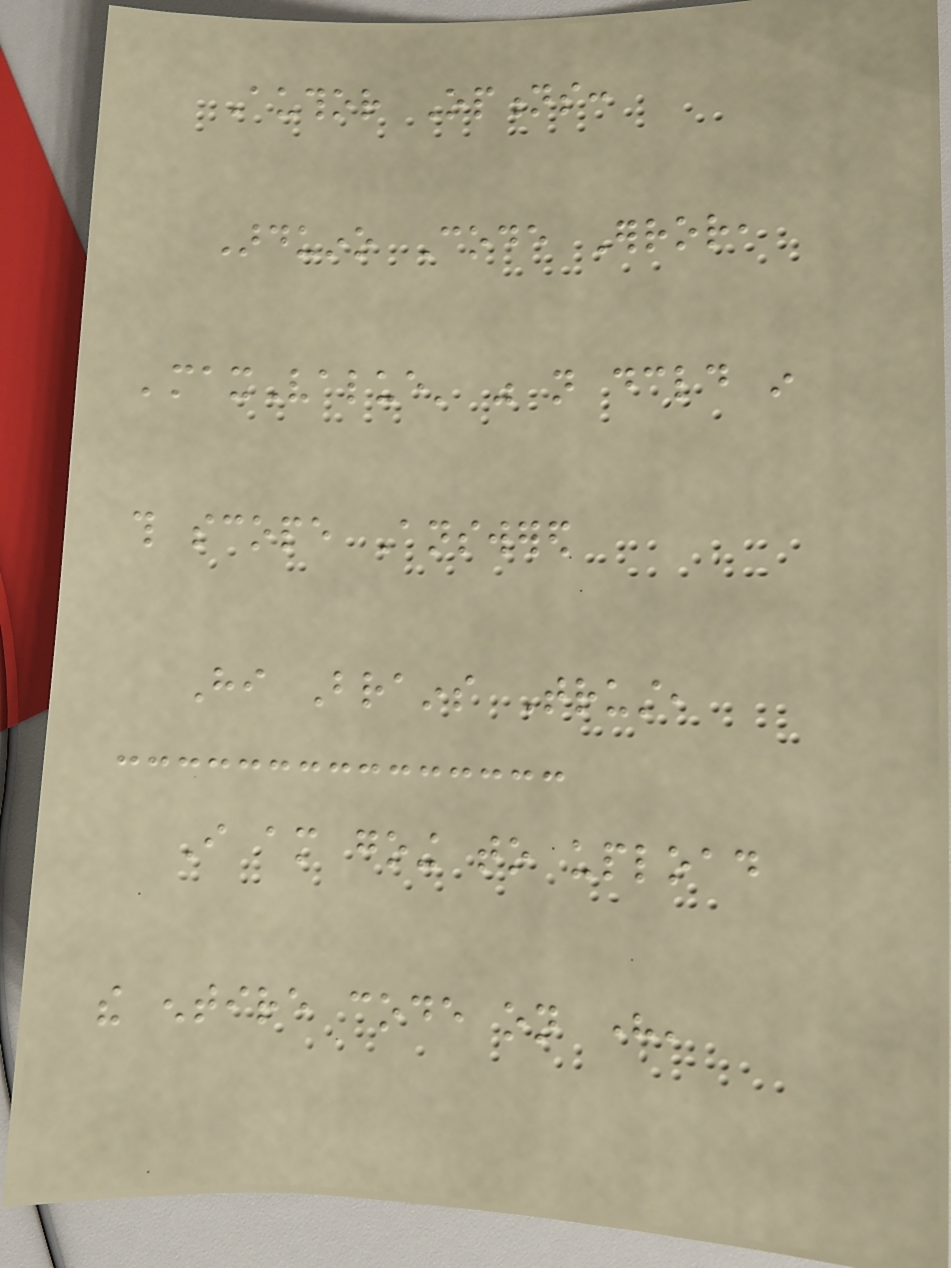Author Options:
Arduino Code Error,
'maxValue' was not declared in
this scope Answered
Hi Brains Trust,
I am going to upload
the entire code on here,
